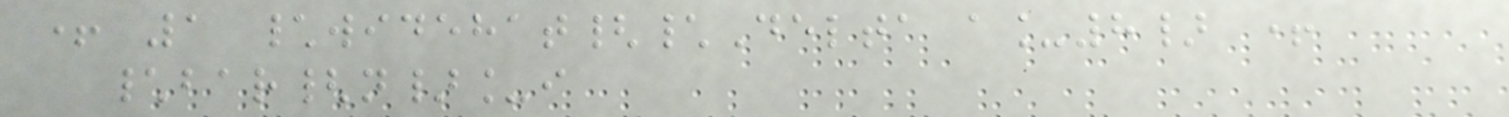+ 1 \widehat{\Delta a_8} +
\bar{n}_i
